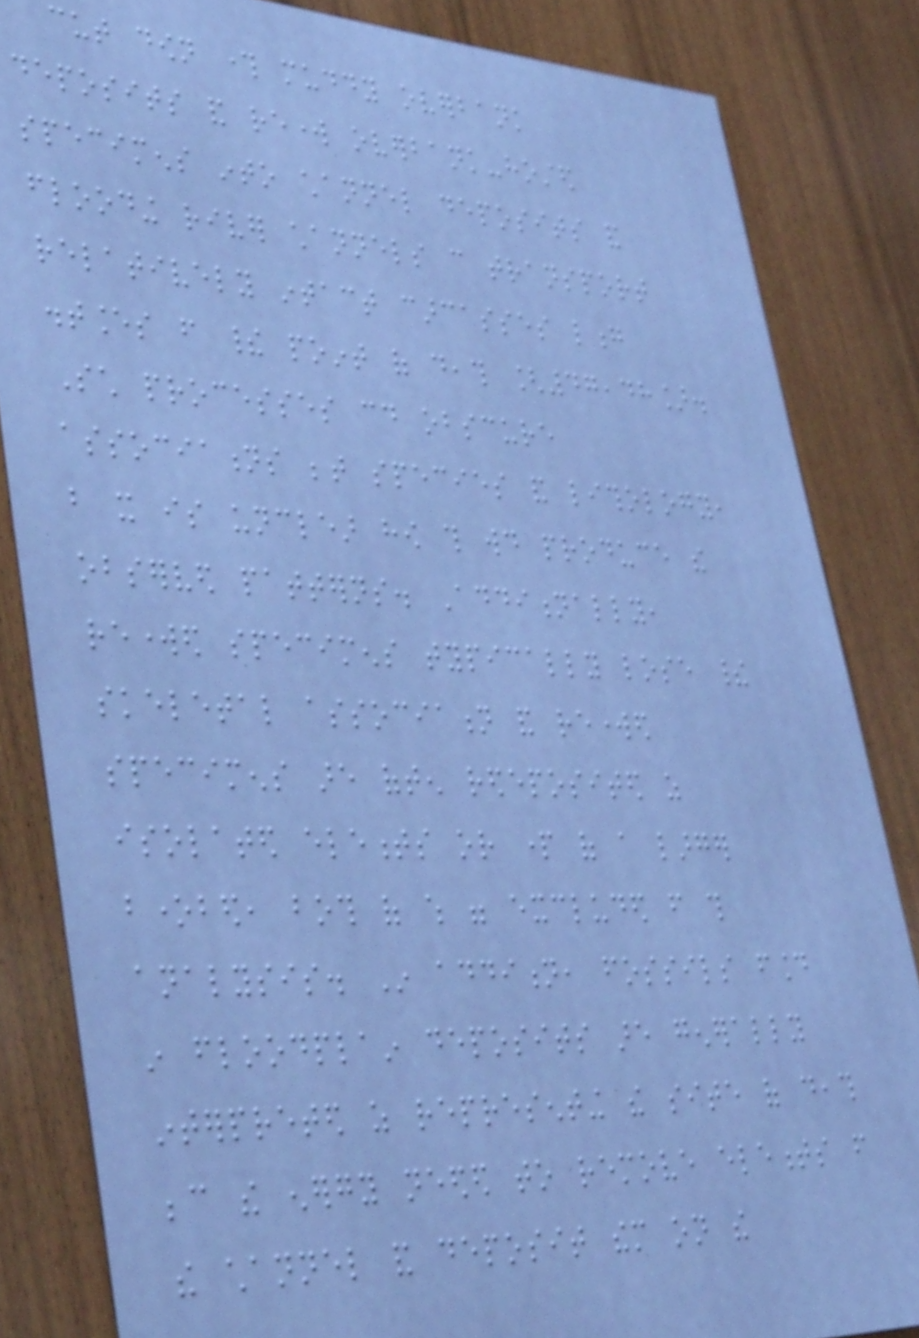cut down through muddy overbank
deposits and rework overbank-hosted
specimens into channel deposits and
flooding river channels can transport
relatively intact carcasses long
distances from their point of death [47,48].
Such processes could obscure
associations between species and lithology,
but it is unclear how this would produce the
observed patterns. Additionally,
reworked specimens typically lose their
skeletal association and reworked
specimens are often redeposited as
isolated elements or part of a larger
bonebed, both of which were excluded from this
analysis. In addition, fossils found
in floodplain deposits are generally
interpreted as representing the site of death
because the energy needed to remove elements from
the channel and deposit them on the
